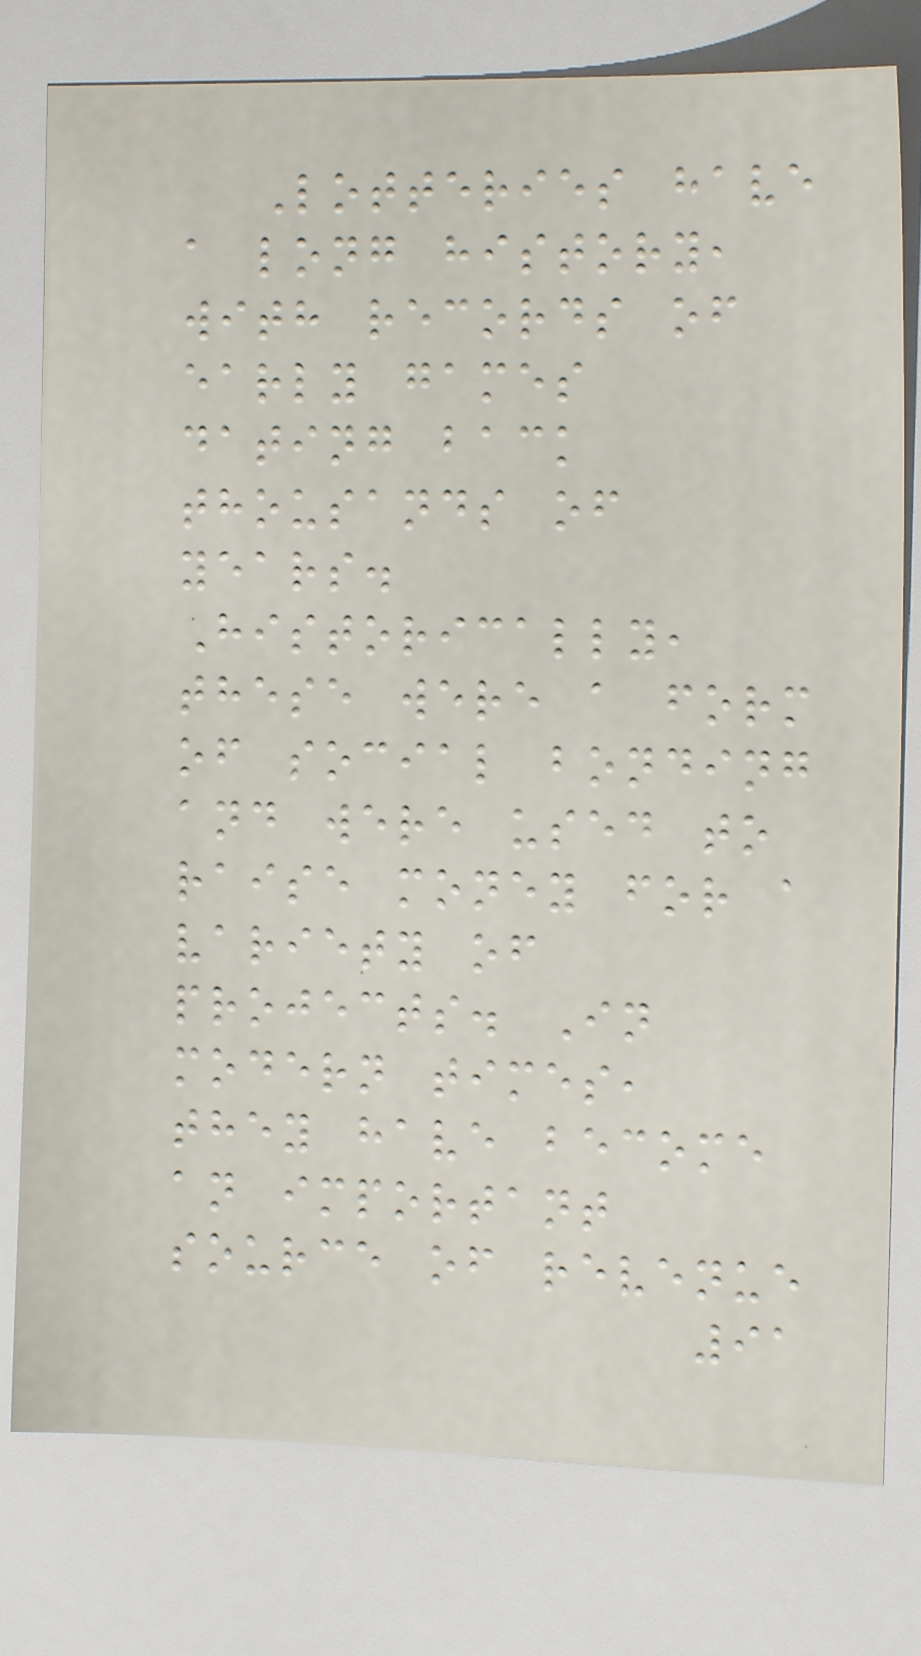Lotteries have
a long history,
with records of
early games
dating back
thousands of
years.
Historically,
these were a form
of social bonding
and were used to
raise money for a
variety of
projects. In
modern times,
they have become
an important
source of revenue
91
